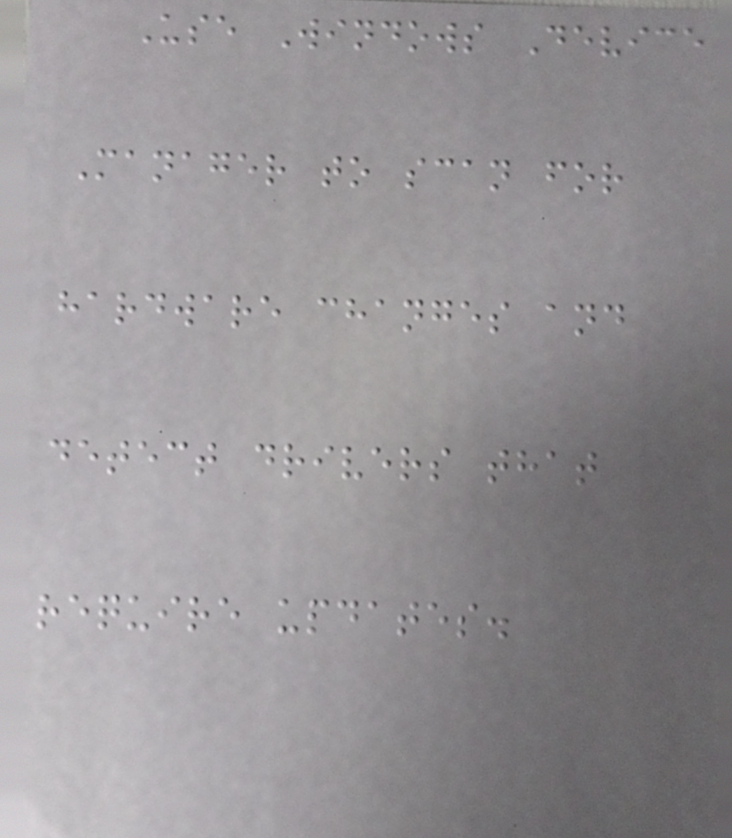Use Windows Device
Manager to scan for
hardware changes and
detect drivers that
require updates.
